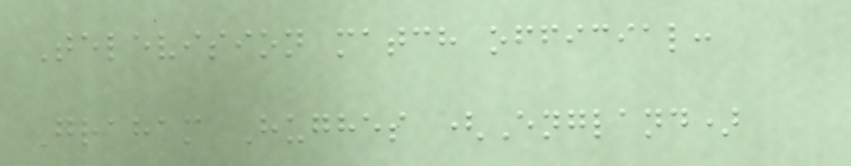Television match official:
Graham Hughes (England)
